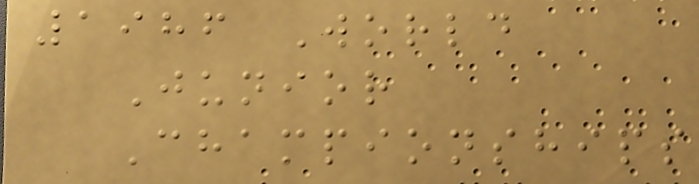1986 World
Junior
Championships
